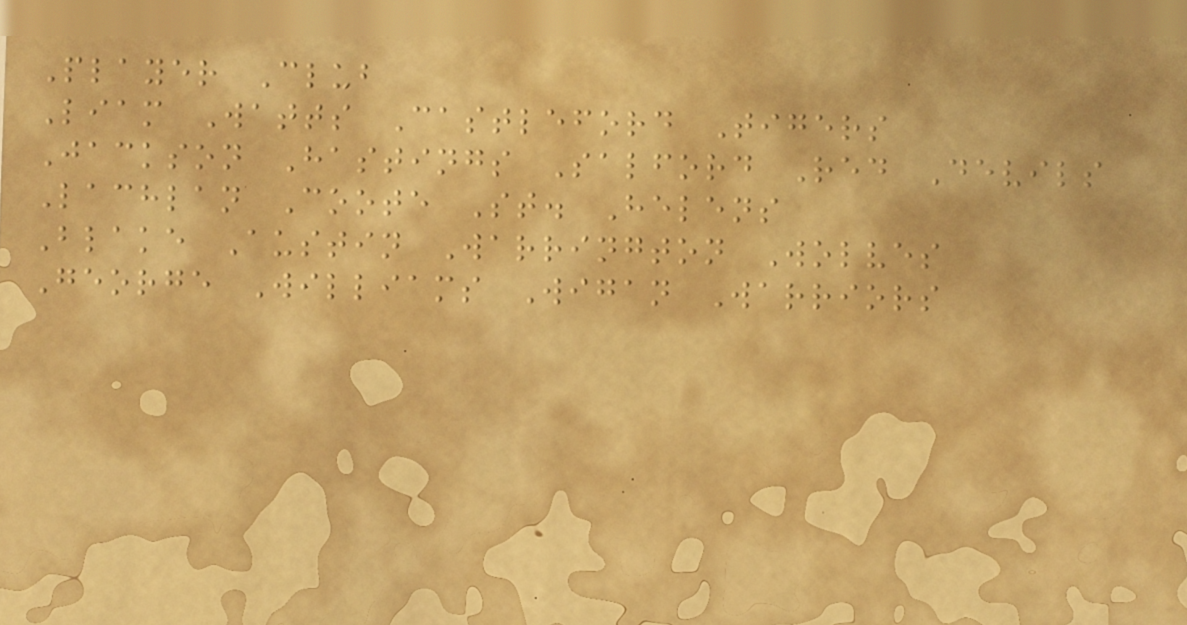Player Club
Liam Watts Castleford Tigers
Jackson Hastings Salford Red Devils
Lachlan Coote St. Helens
Blake Austin Warrington Wolves
George Williams Wigan Warriors
